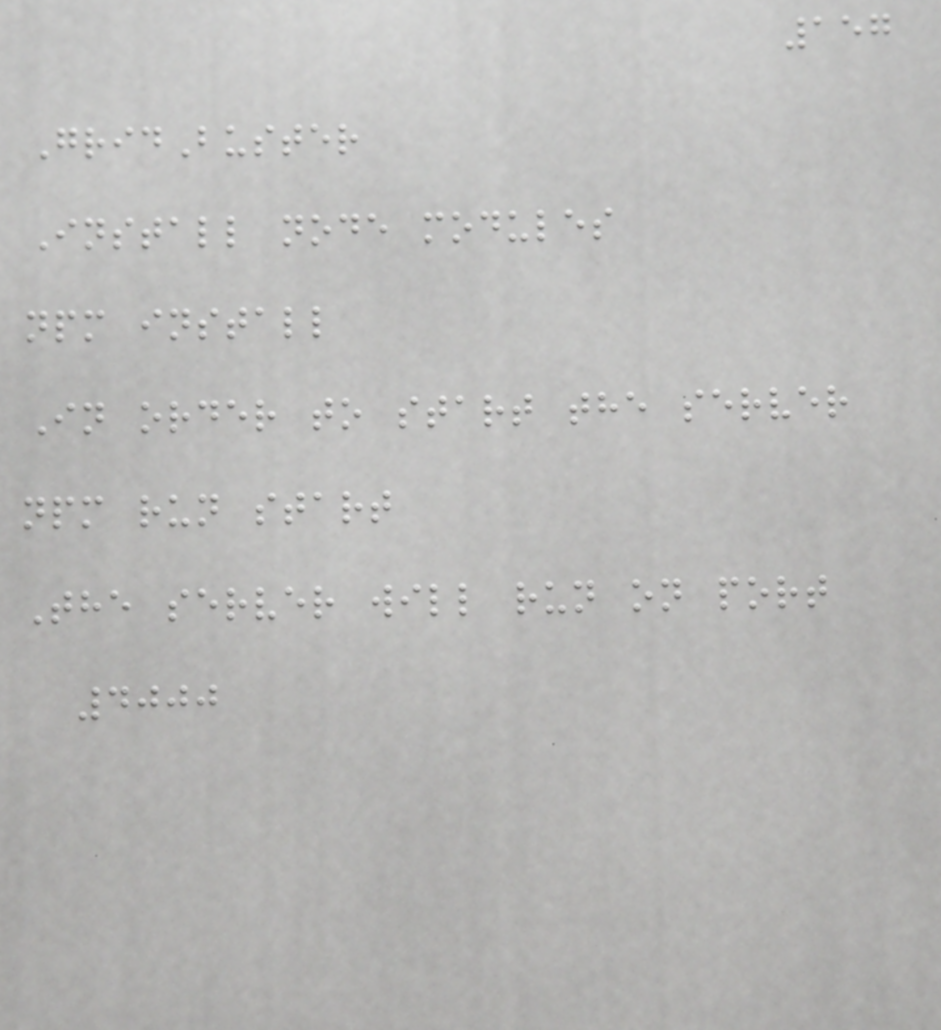157
GridBuster
Install node modules
npm install
In order to start the server
npm run start
The server will run on port
4000
